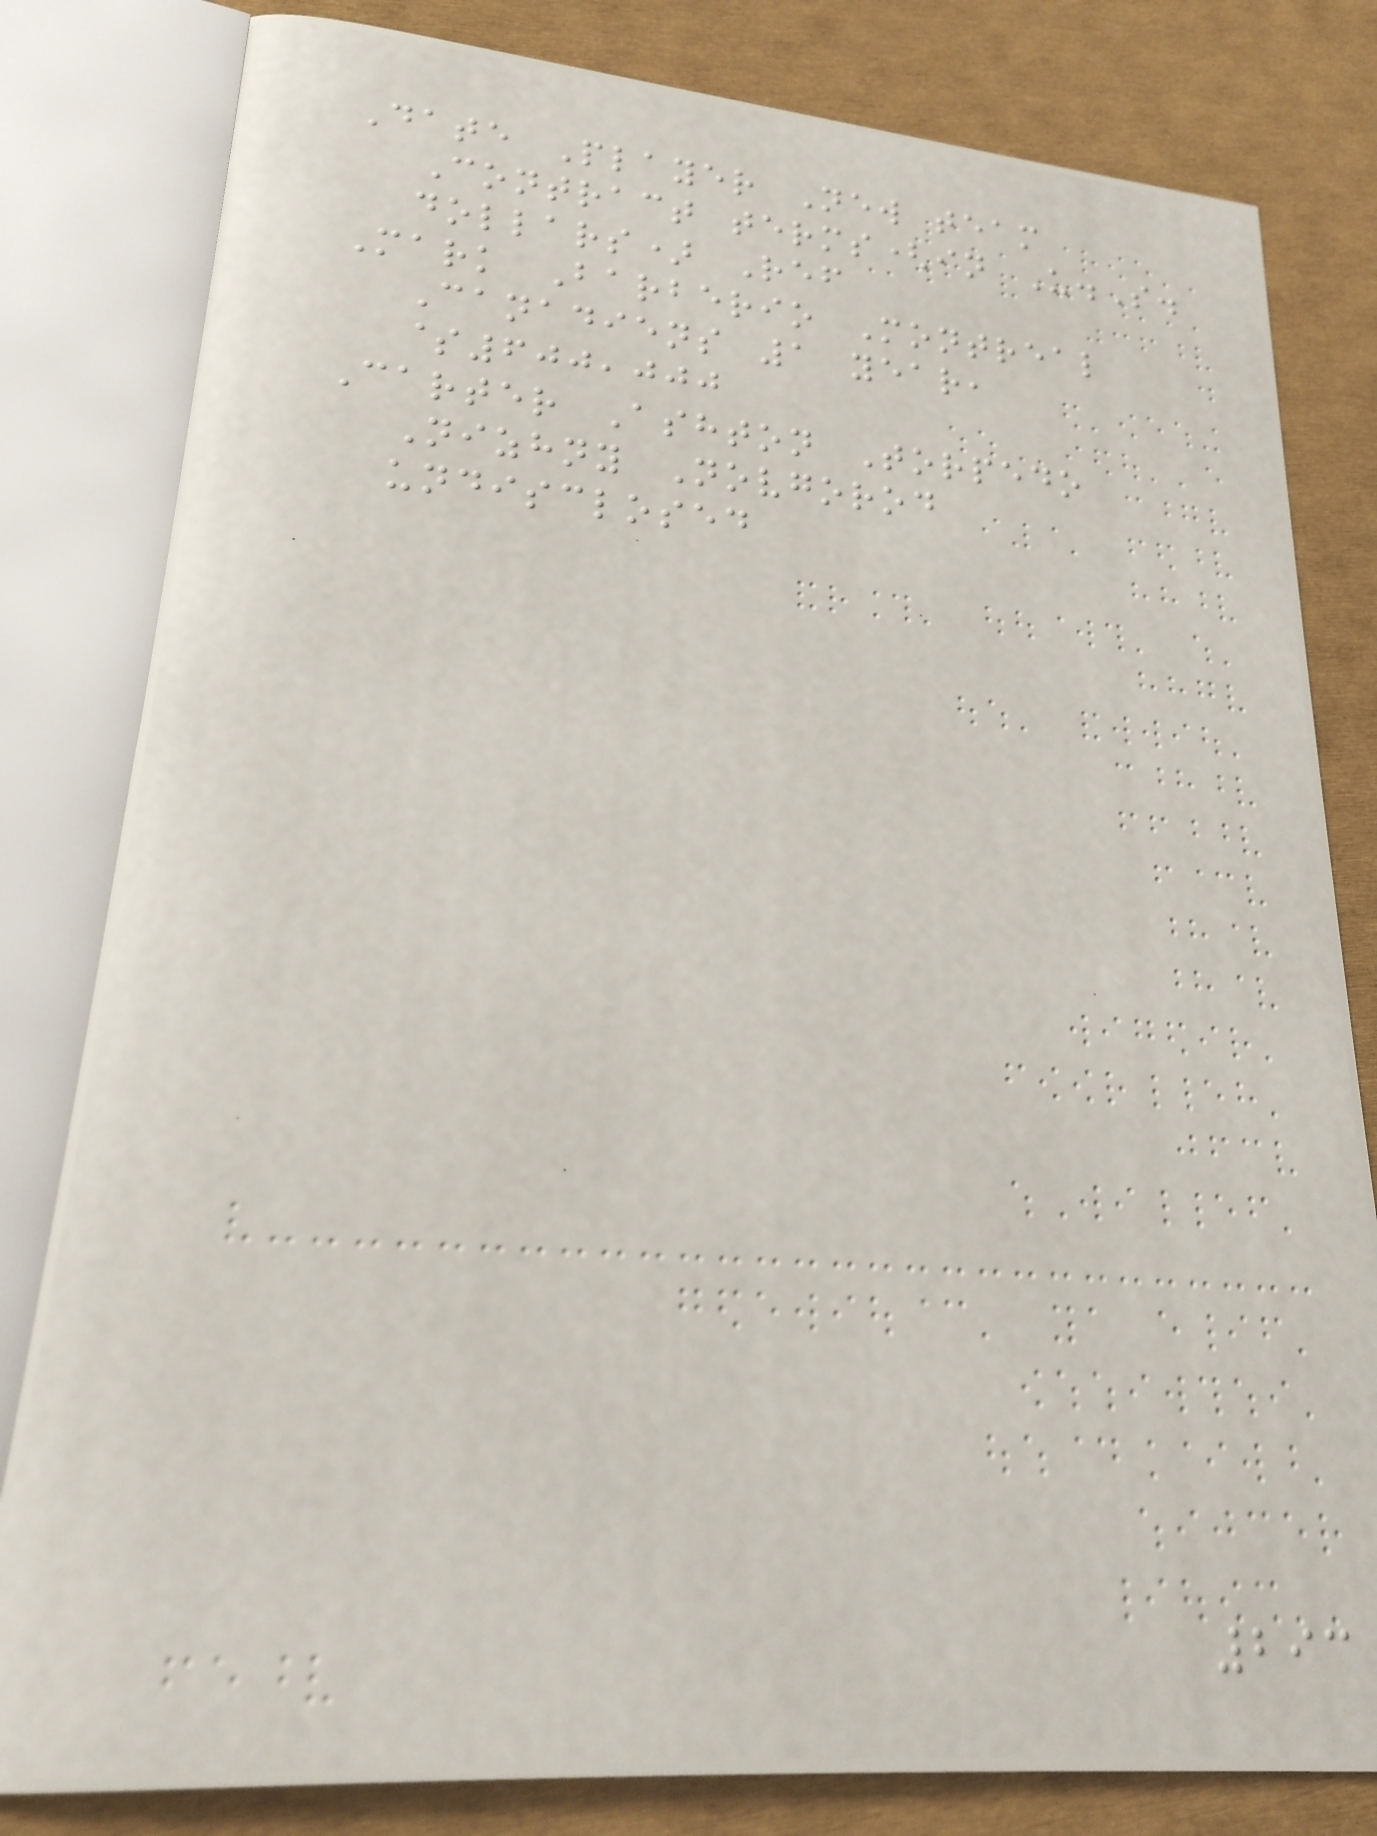Date Player New team
Contract terms(in U.S.
dollars) Ref
Mark Barberio Montreal
Canadiens 1 year,
$600,000
Carter Ashton Torpedo
Nizhny Novgorod
undisclosed
293
